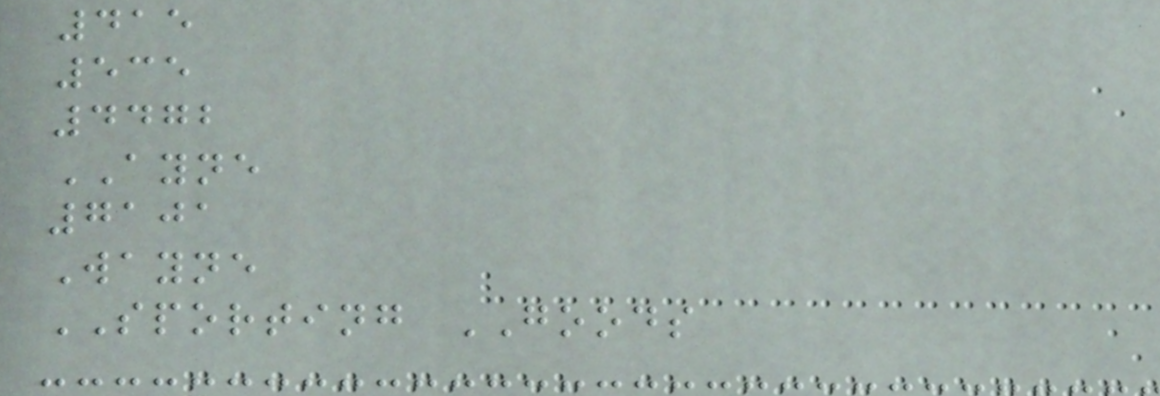415
535
4472
AYNE
7101
Wayne
SPORTING GOODS
